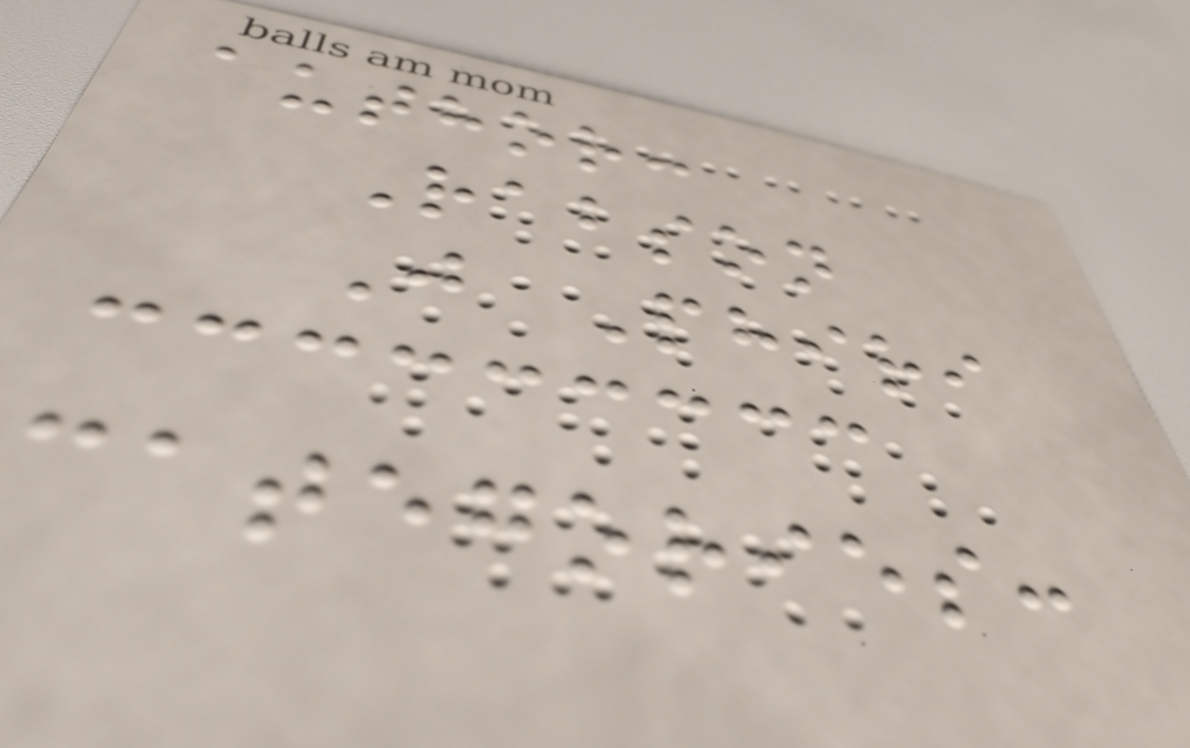author:
Rabson
J Phiri
categories:
